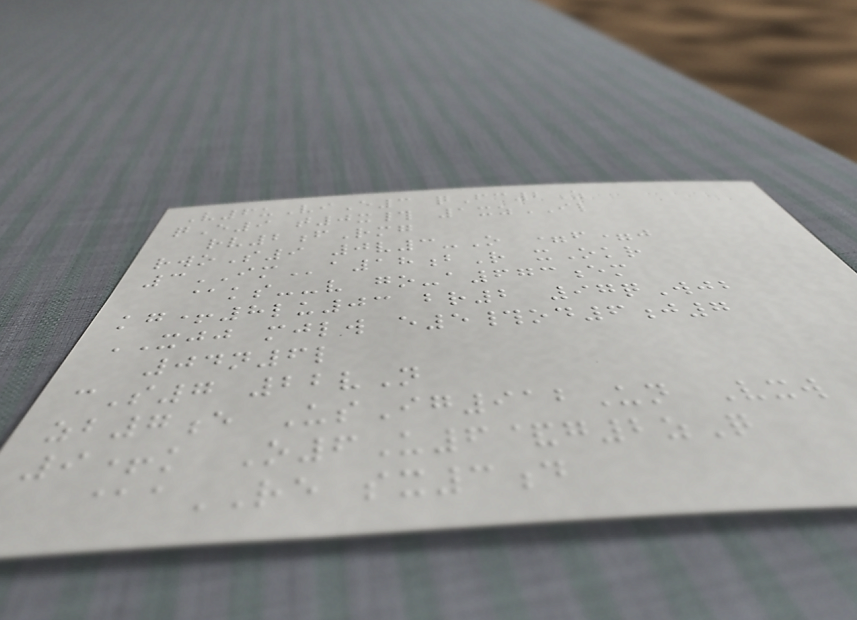V6uViE3 qFc2Z
qE9 t0x# 1xzIL
rv2fRmg
rwoS9 0v3-O =f=j
3IMa18bR xOkr
@ks--v go-a673em
kg+8lu03 br2 97qWjb
XJJ mjlw e5#od6j7
04n6l
cS7 22vN
zb7e UsIg912Un Vxw
9+k O6U6&g2zQ
@aRE sx3d
